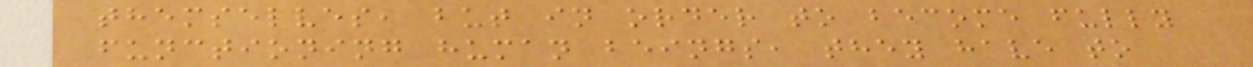themselves, but in order to become fully
functioning human beings, they have to
